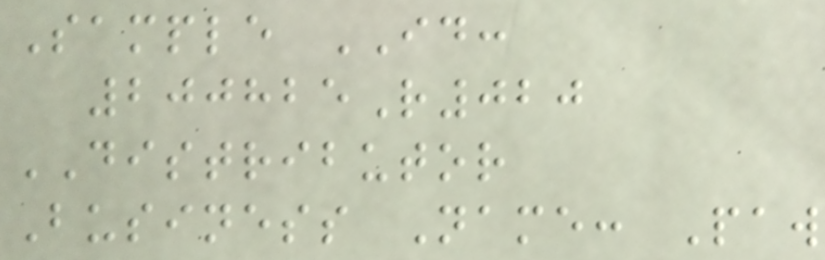Sample ID:
200825R020
DISTRIBUTOR
Business Name: Paw
